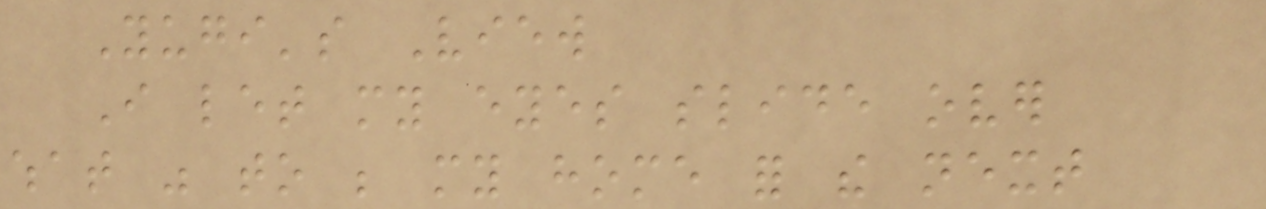Yugi's View
I let my eyes slide over
what was to be my home for the next
